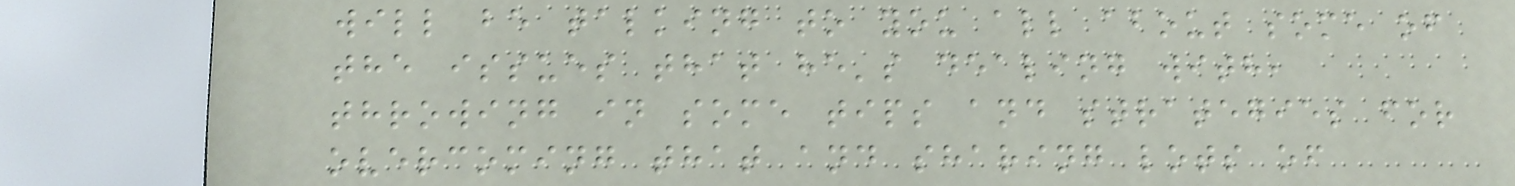will be talking to you all about some of
the issues that he's dealing with,
throwing in some tips and strategies for
overcoming that and sharing lots of
